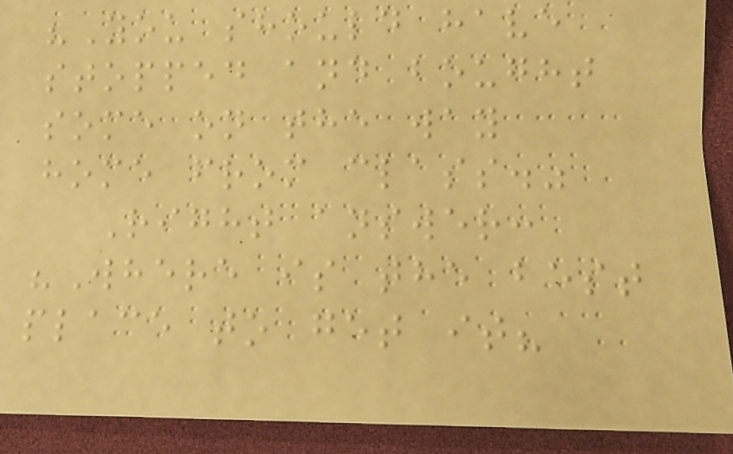"You should have
stopped and bought
some on the way
home from class."
Right answer:
"Where is the best
place to get it?
